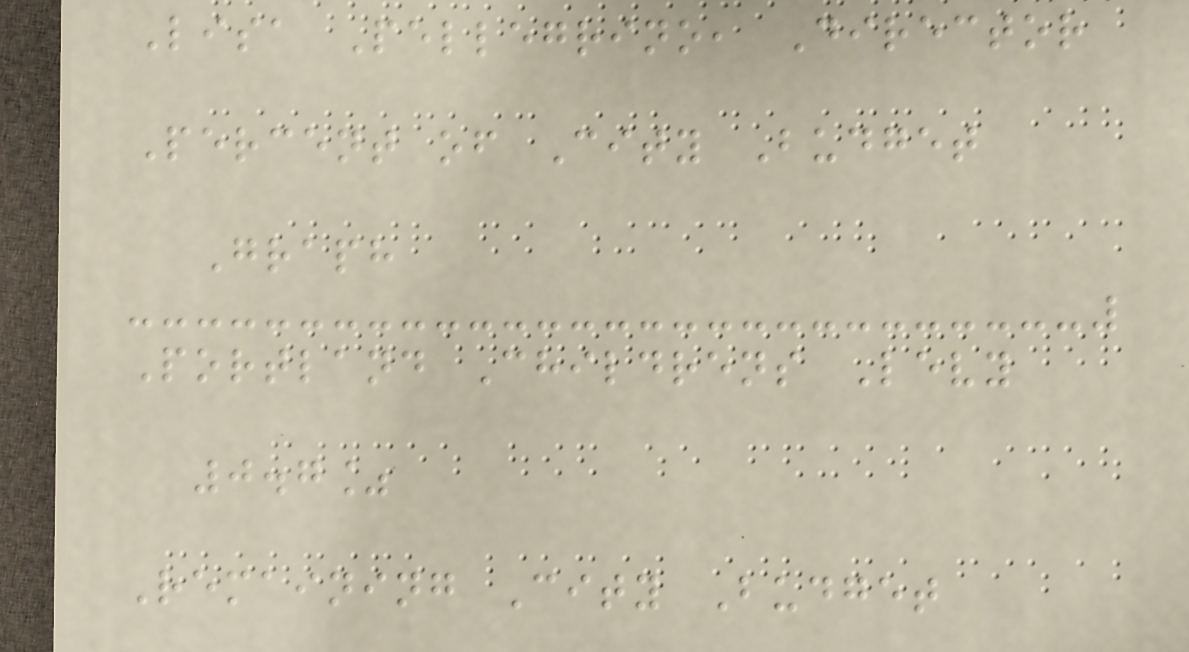Lisa Pellegrino, Director
Percent of City Budget
Graph
Portland Childrens Levy
0.7%
Remaining City Budget
